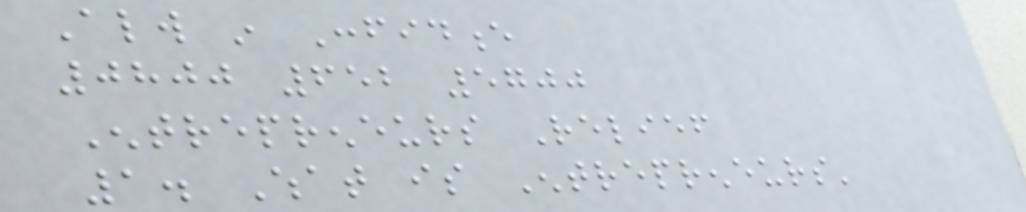Always in Confidence
0800 652 5700
Entrepreneurs Relief
1. What is Entrepreneurs'
